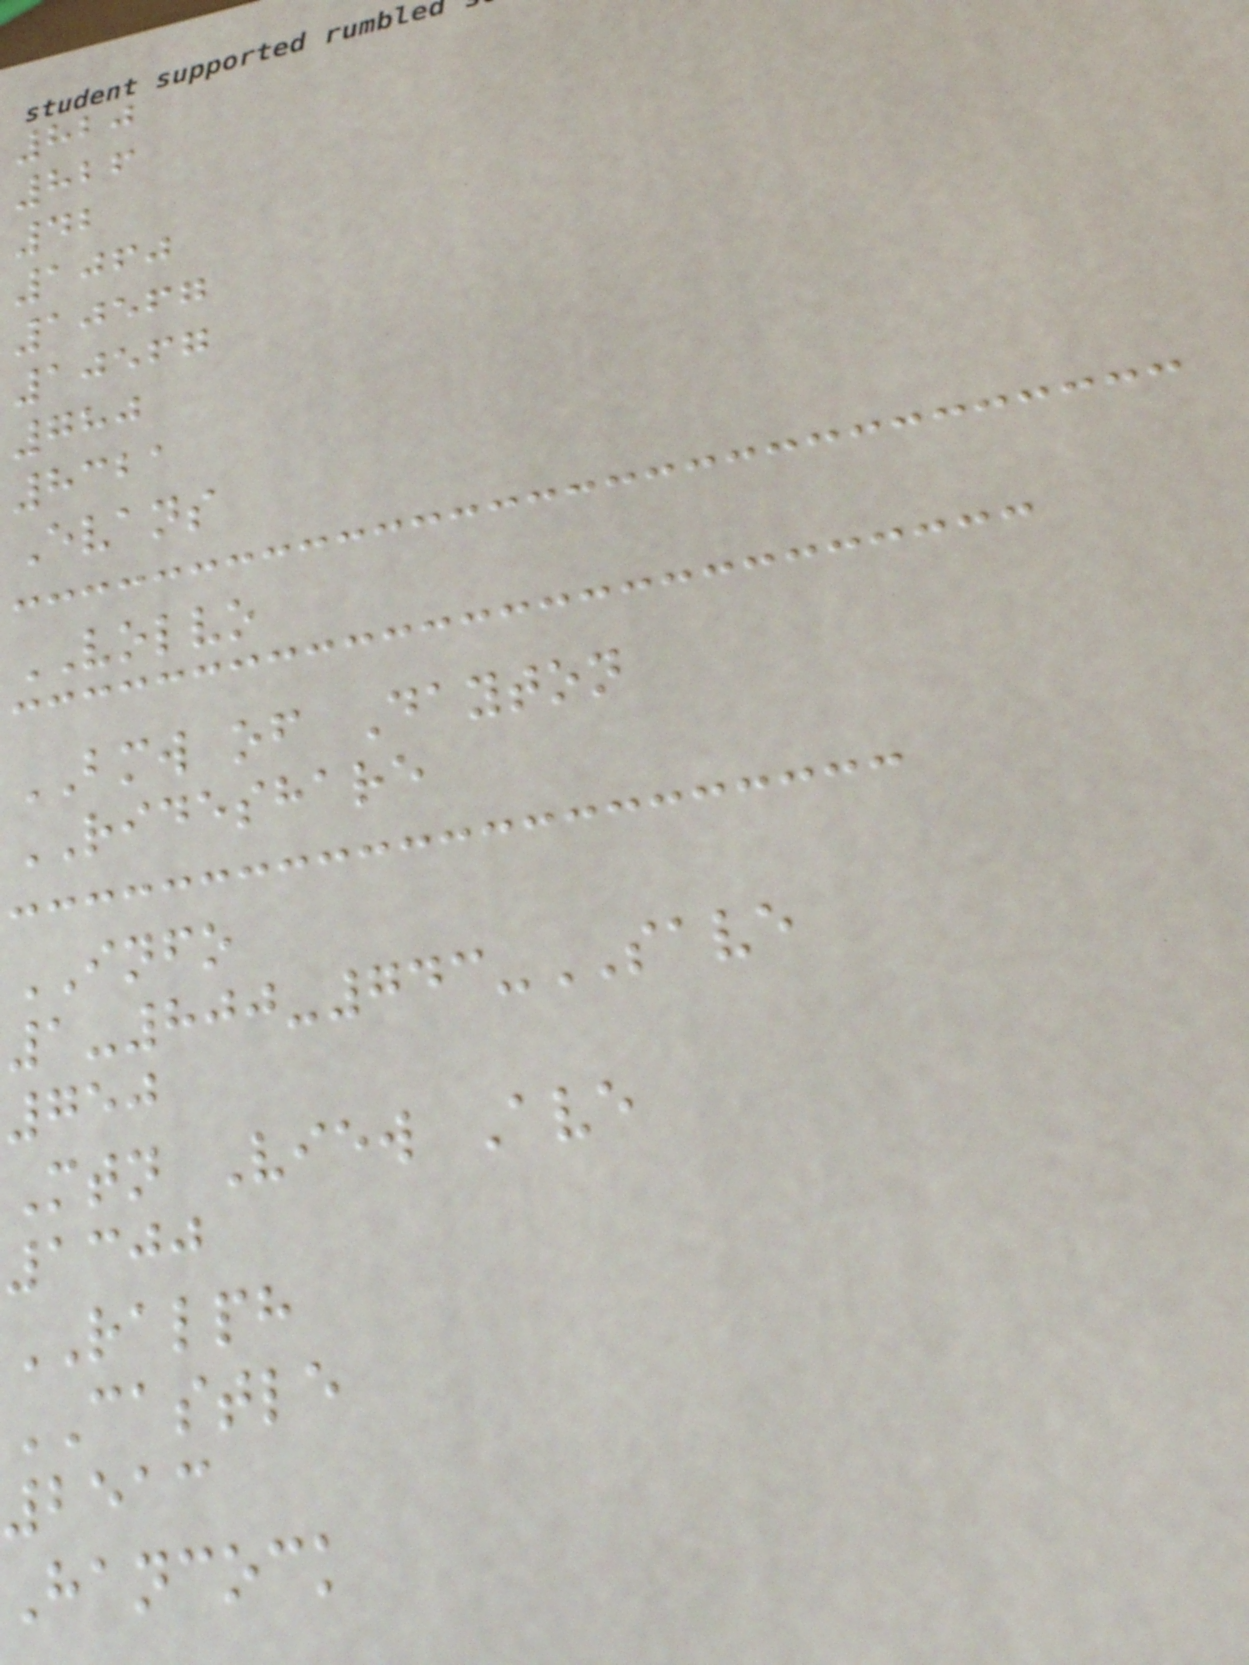820
826
42
1060
10567
10567
780
8321
Evans
VOLVO
BMW of Dayton
RIDESHARE
INFO
1-800-743-SAVE
750
Mtn View Ave
1300
RALPH
CASTLE
2513
Hancock
